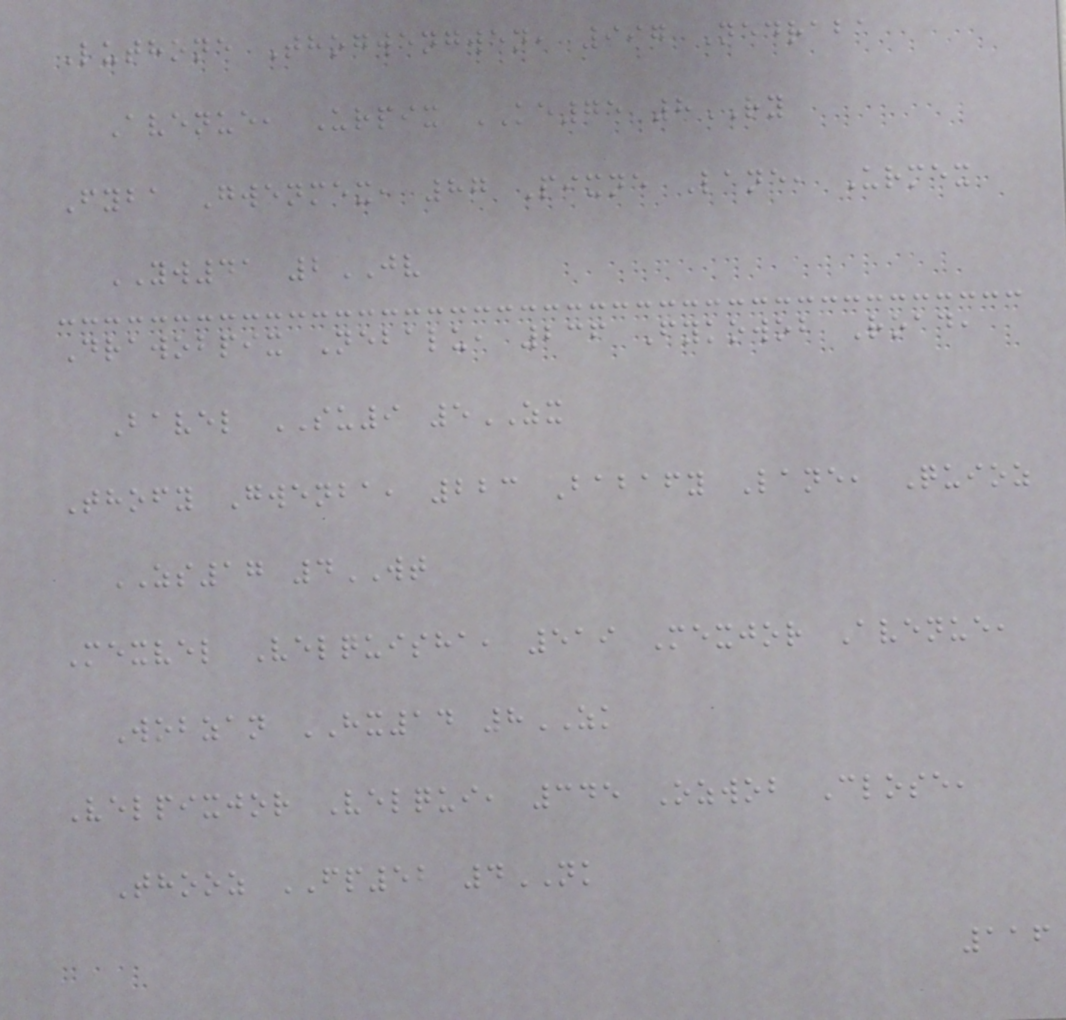Luthone Thogwengwen, 997 Nedraba
Avenue, Urpix KE75 8RY
Fyba Gwenmex, 87 Pixne Lane, Urmex
YW41 2JV
Drawobpix Nebalu, 236 Fykowob Road,
Bavel SU9 5ZX
Thofy Gwenba, 223 Babafy Lane, Quioz
ZS17 4WT
Mexvel Velquisha, 519 Mexjor Avenue,
Wobzan HX14 8ZK
Velpixjor Velqui, 345 Ozwob Close,
Thooz FP52 4NK
116
